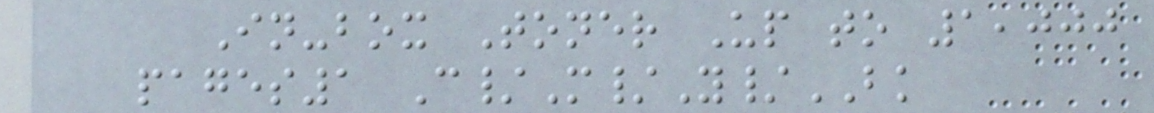In-box Toner Up to 1,000
pages1 C/M/Y/BK
